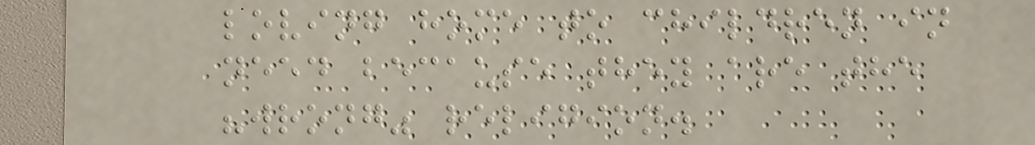loving home to children in
need because they are the
"wrong" religion.
